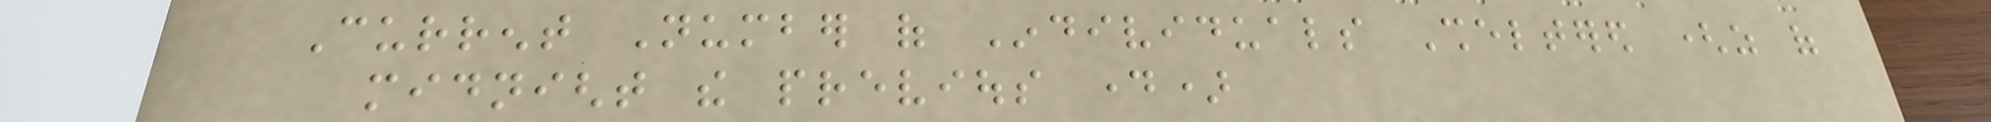Current Number of Individuals Sheltered (as of
midnight the previous day)
